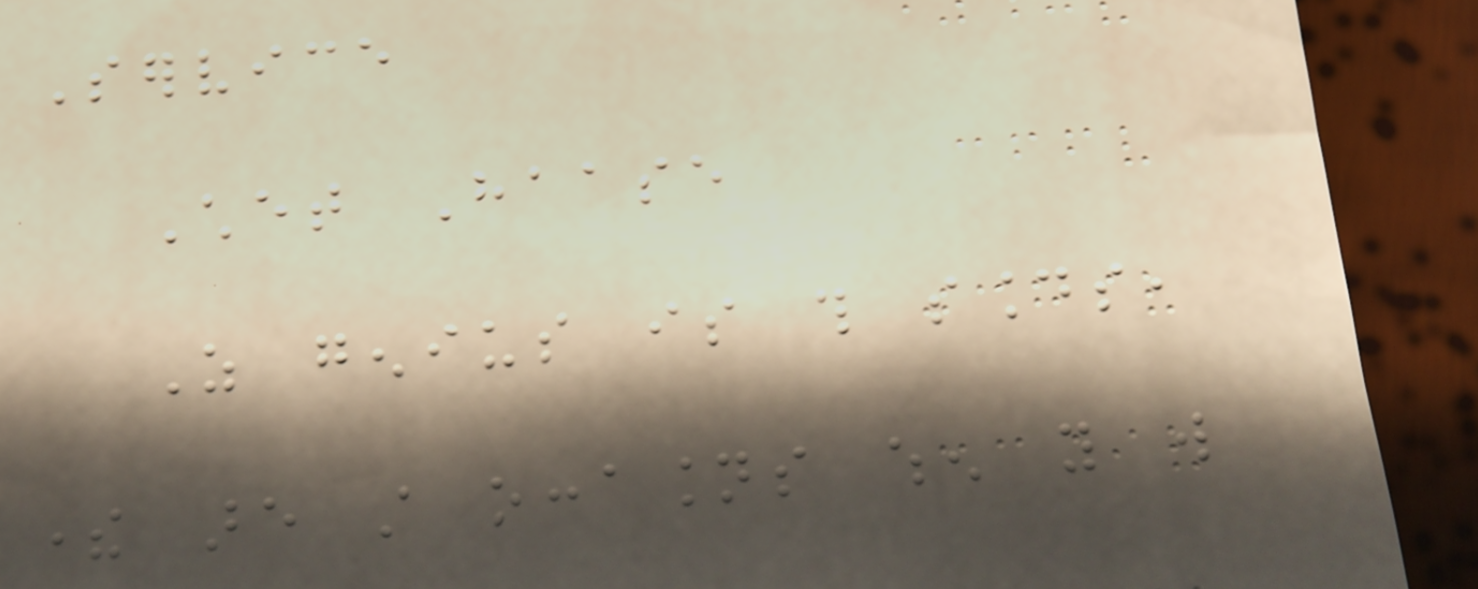Service
Chet Haase
As genius is this sounds,
there are still occasions when you will
